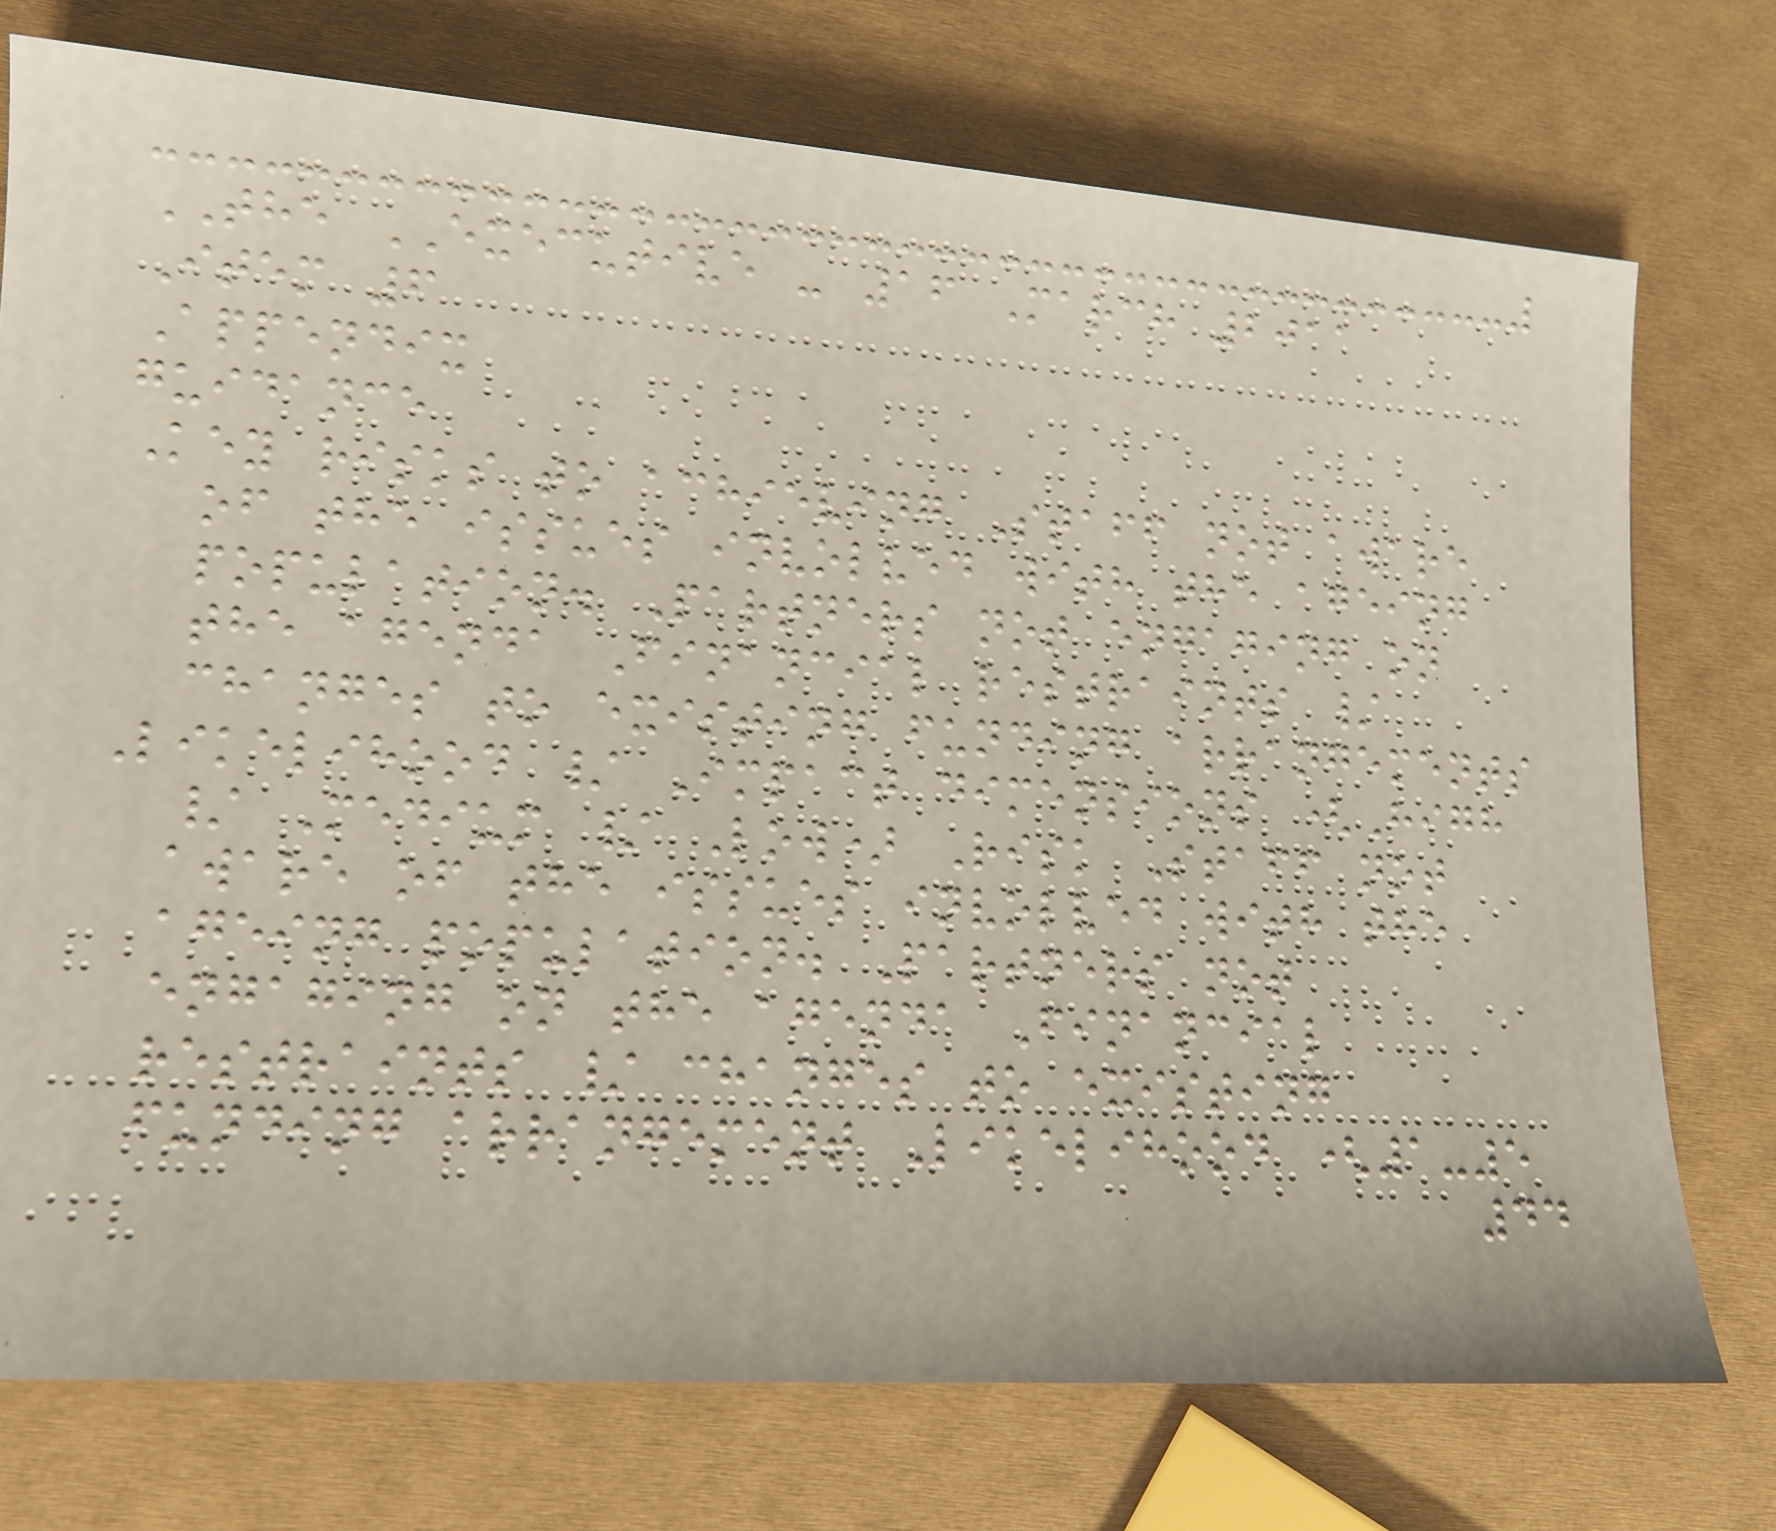THE EXECUTIVE - 16 March 2011
Item 6
Appendix
guidance
Key risks to achieving Staff not aware
of the issues involved with the ageing
population. Partners not engaging on
the agenda Financial restraints /
changes to existing funding arrangements
Likelihood / Impact dimensions (High
/ Medium / Low) Risk Staff not
aware of the issues involved with the
ageing population. Partners not
engaging on the agenda Financial
restraints / changes to existing
funding arrangement Likelihood (1-5
44
